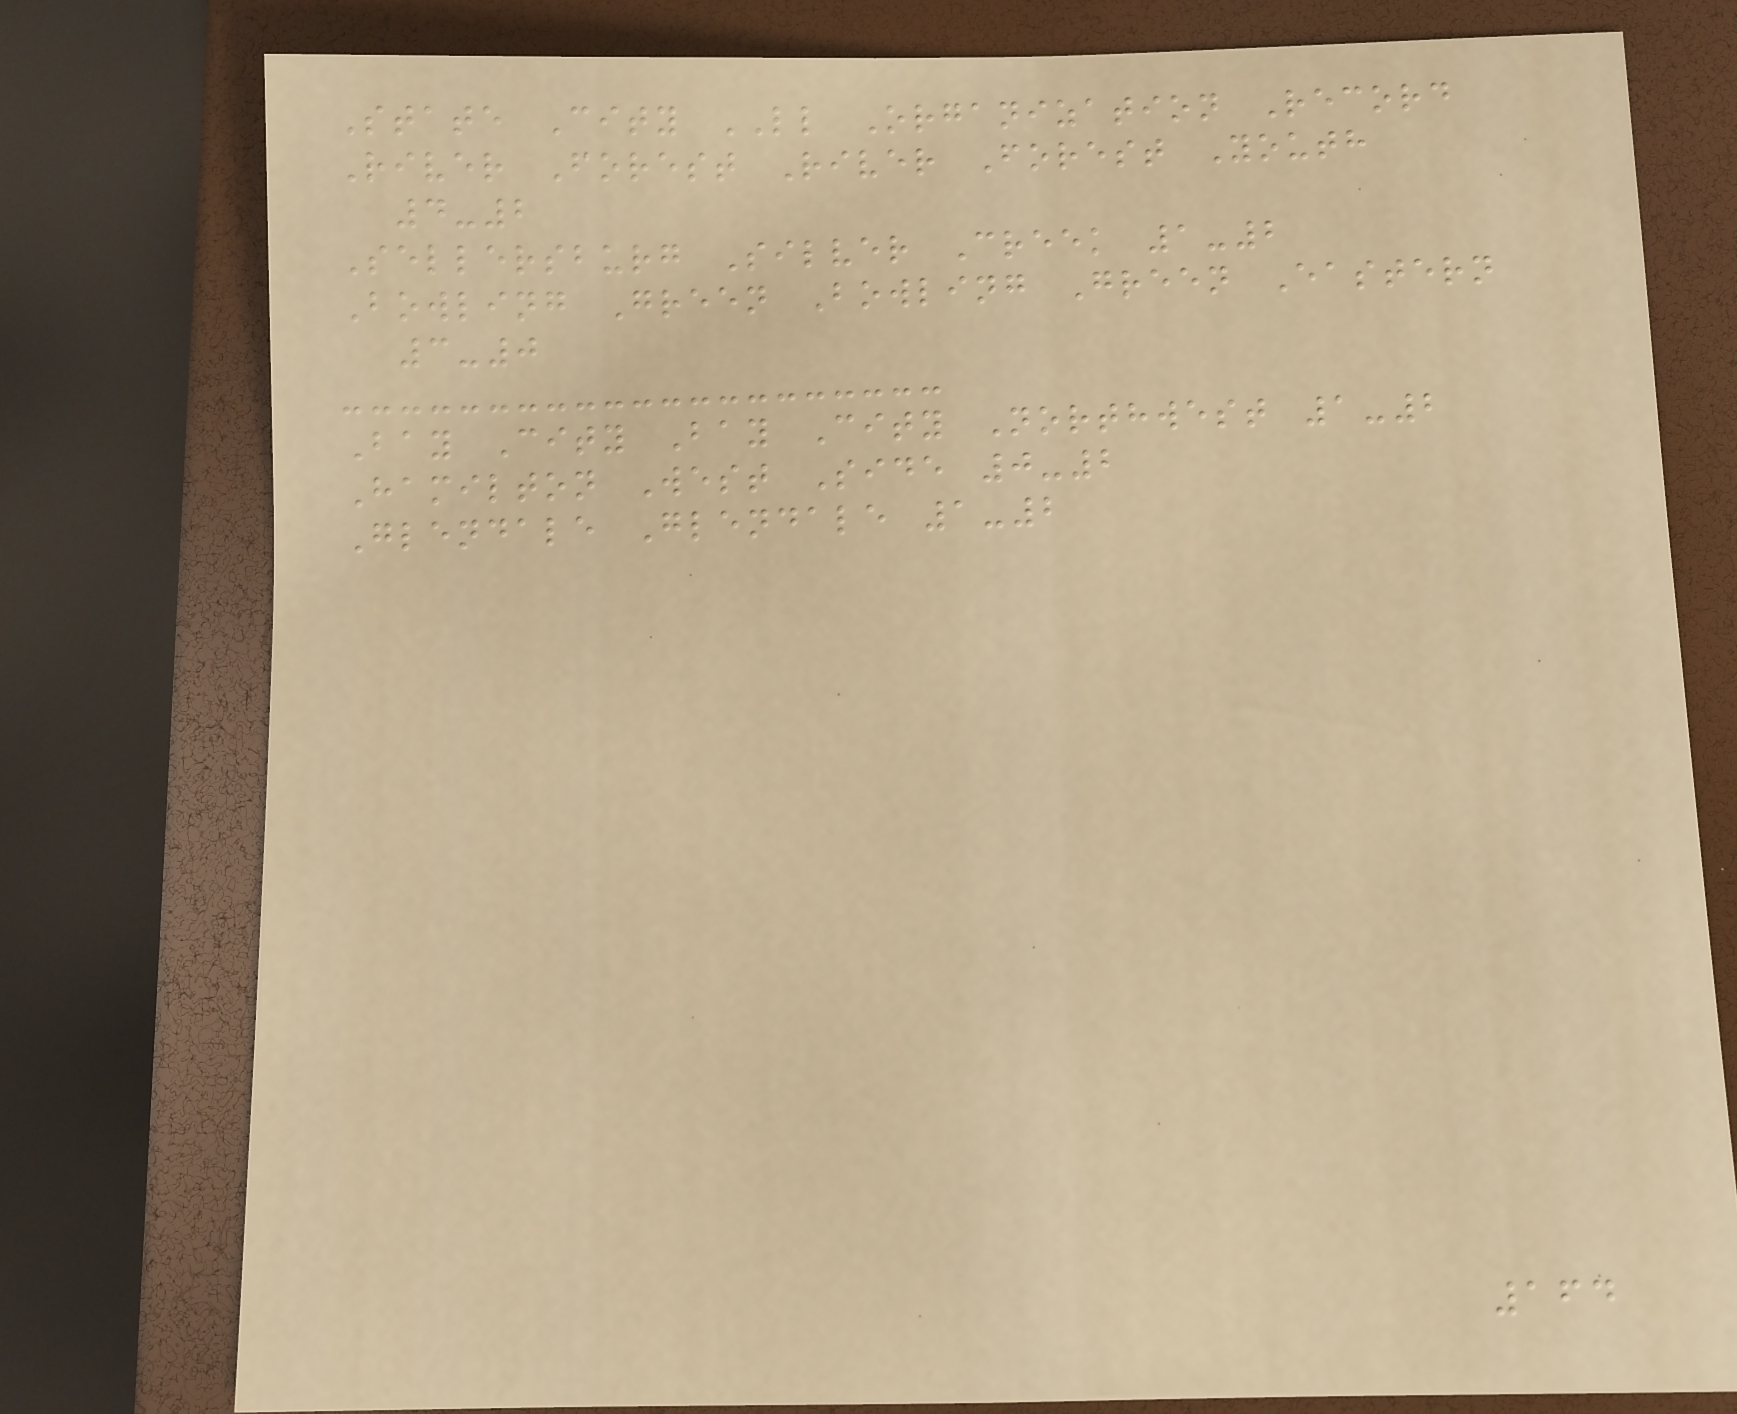State City LL Organization Record
River Forest River Forest Youth
4-2
Sellersburg Silver Creek 1-2
Bowling Green Bowling Green Eastern
3-0
Bay City Bay City Northwest 1-2
Hamilton West Side 0-2
Glendale Glendale 1-2
164
